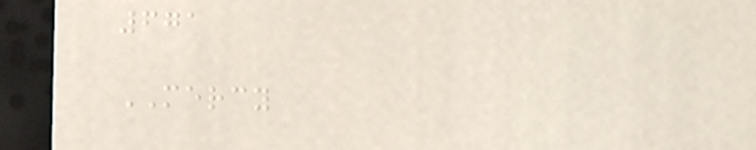671
MERCY
